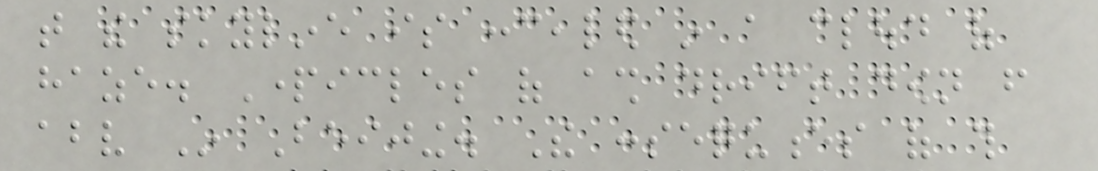that the skyline is concealed in a cloud of
haze. Particles of ash drift down from
above In Beijing. The consequences of this
